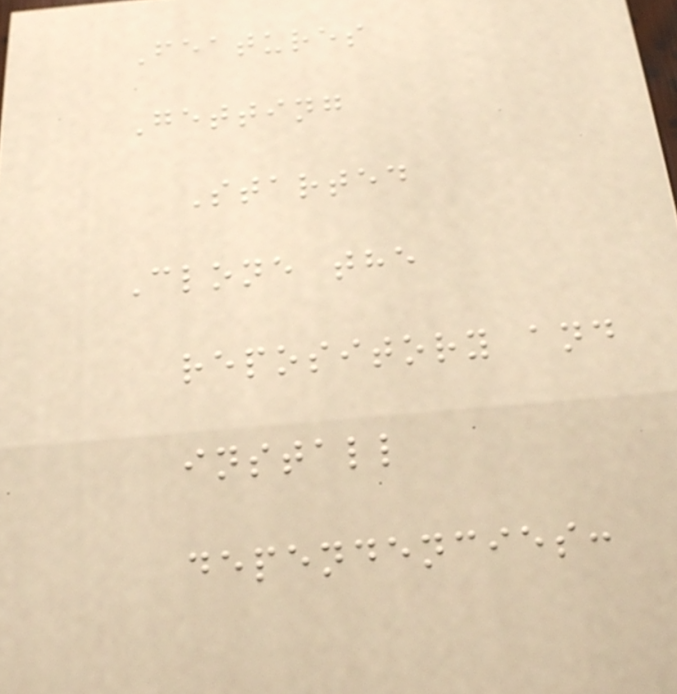Features
Getting
Started
Clone the
repository and
install
dependencies:
